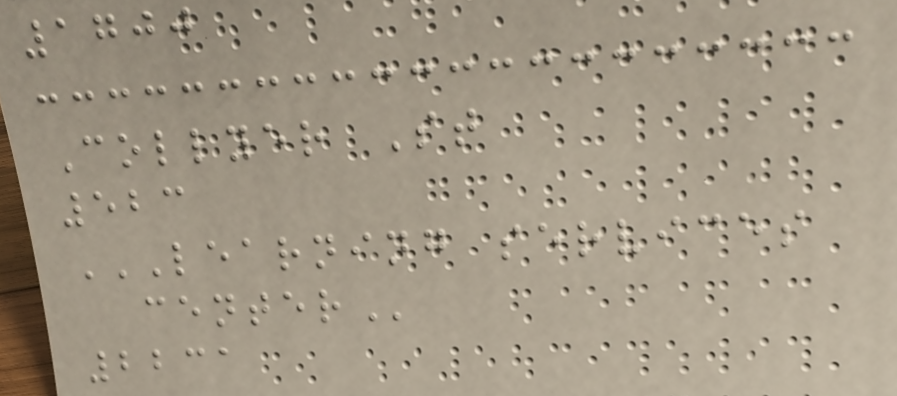1700
Collyer St
523
LEARNING SERVICES
CENTER
2231
